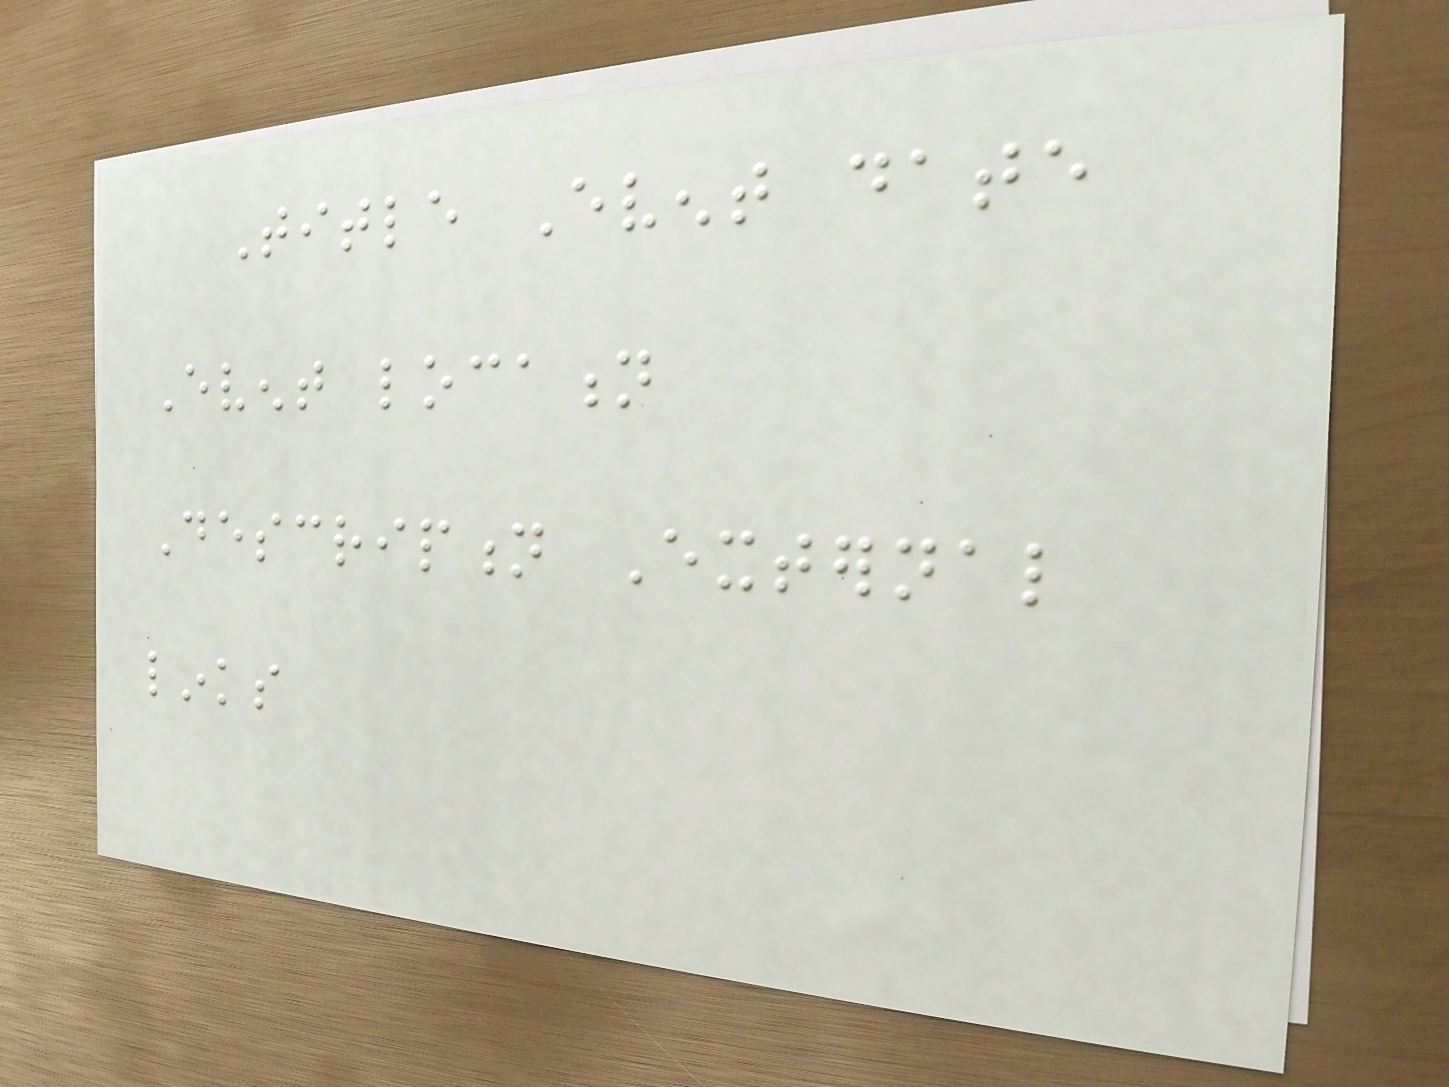Title Event date
Event location
Description External
links
